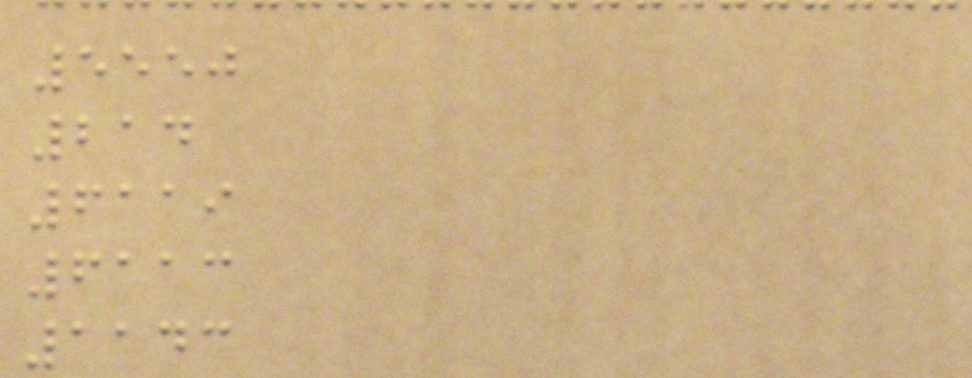5550
214
6119
6113
1143
